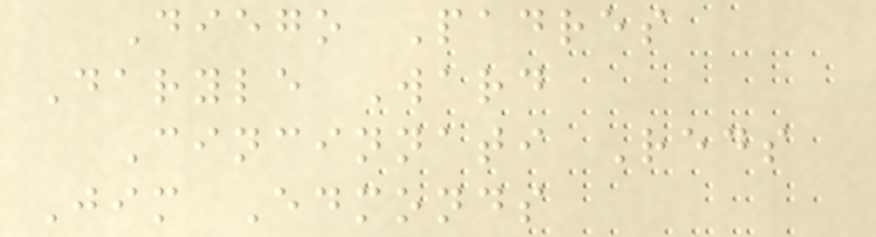Diego Padres
Daryle Ward
Cincinnati Reds
Jim Edmonds
